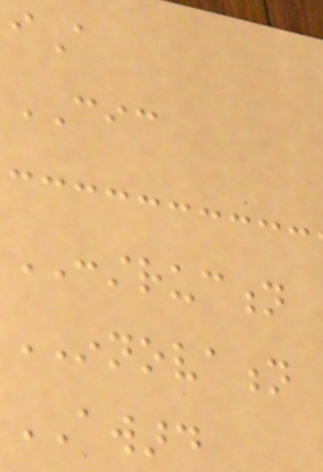iA
CIC
CONSTRUCTION
INNOVATION
AWARD
